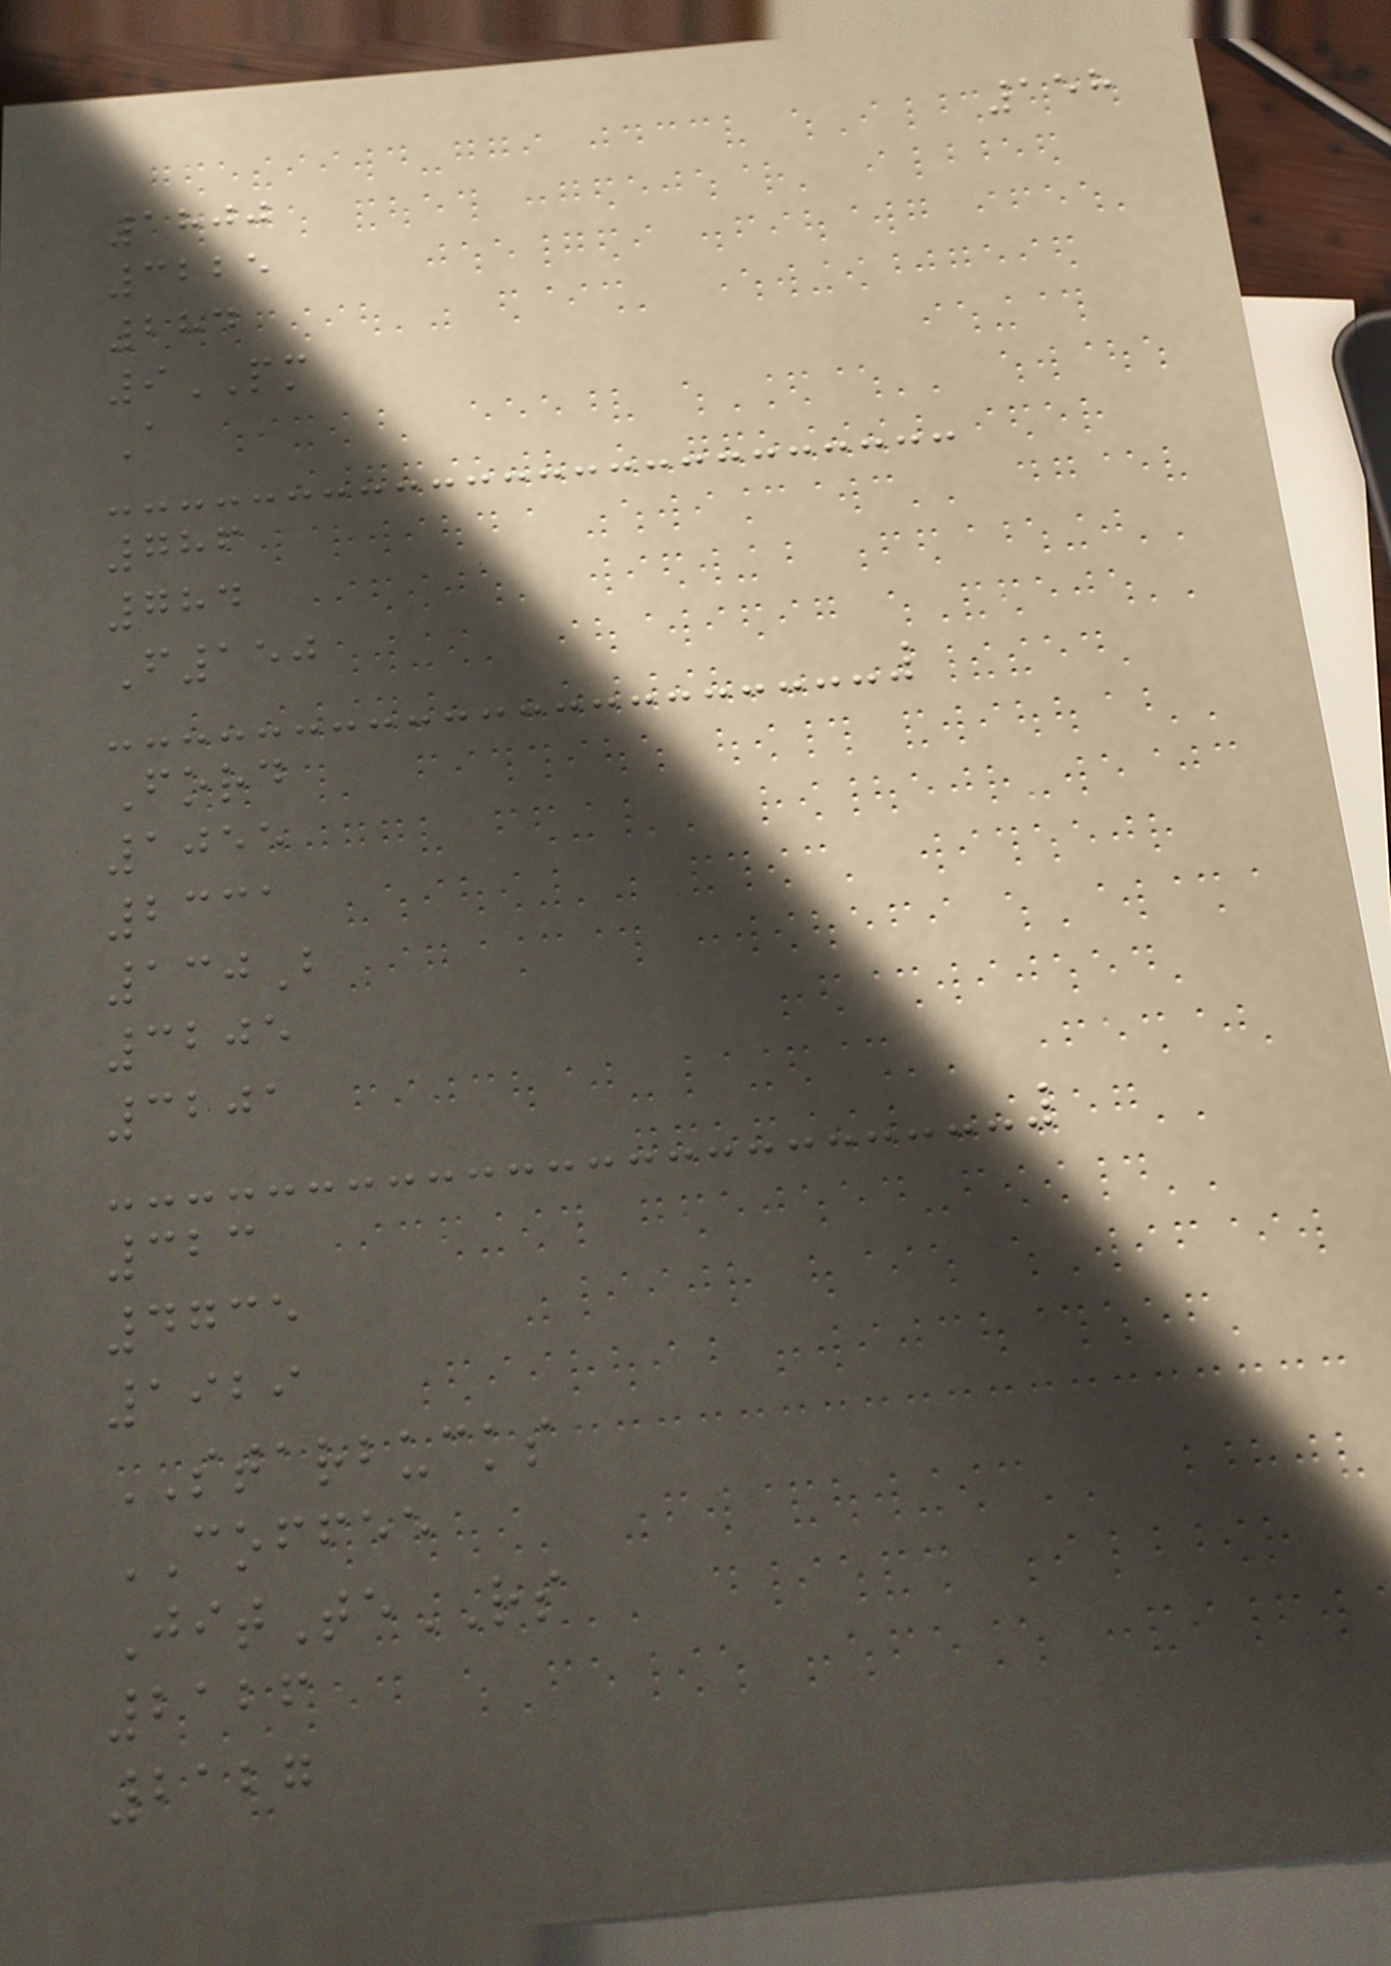158
1800
3225
284
9PM
A
786
784
F150
Ford
1055
2331
130B
3205
3201
323
4735
1929
STARBUCKS
COFFEE
JitTeRS
2126
2127
